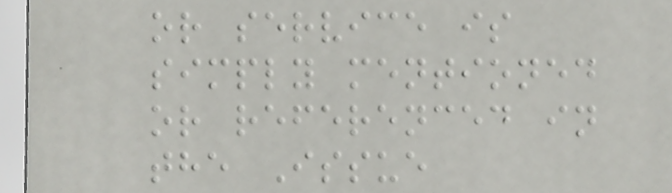or service is
simply mentioned
or referenced in
the Issue
